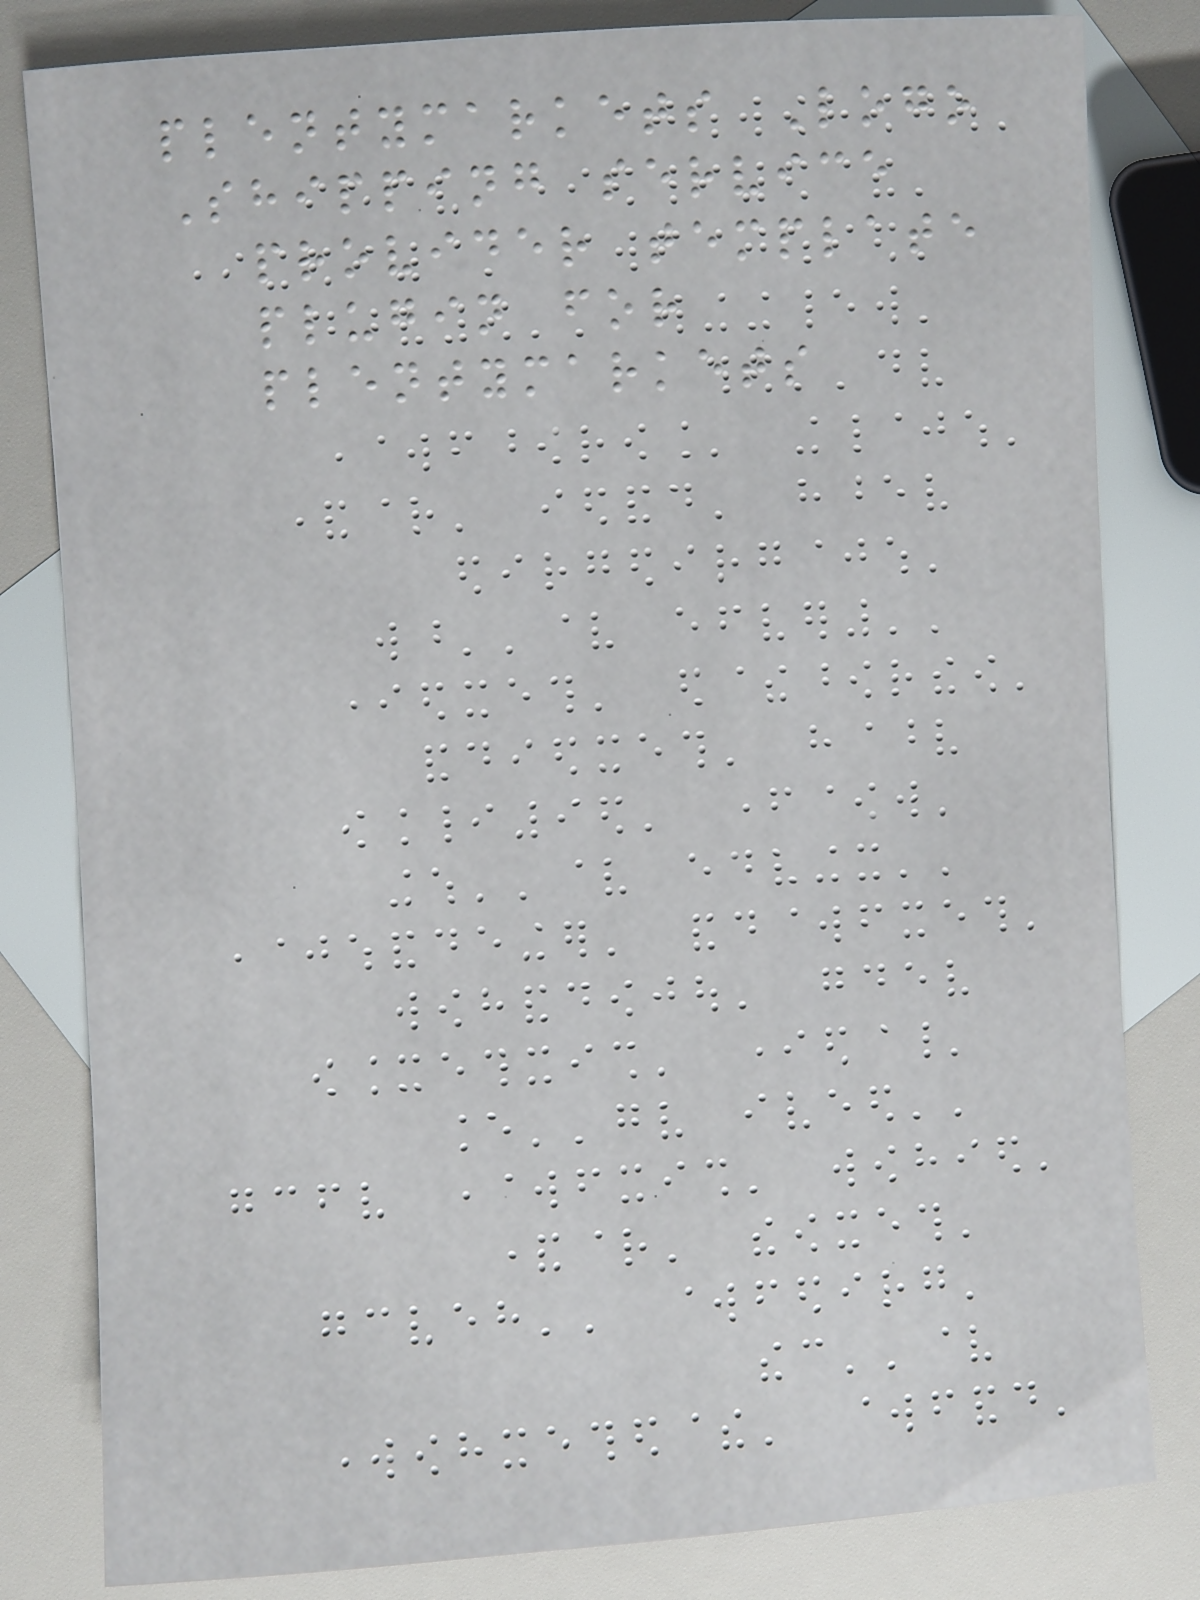plentymarkets Logo
Shipping service
provider template
plugin for
plentymarkets
